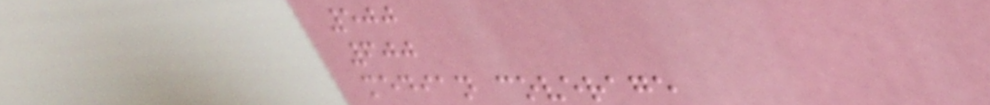500
600
median coverage
